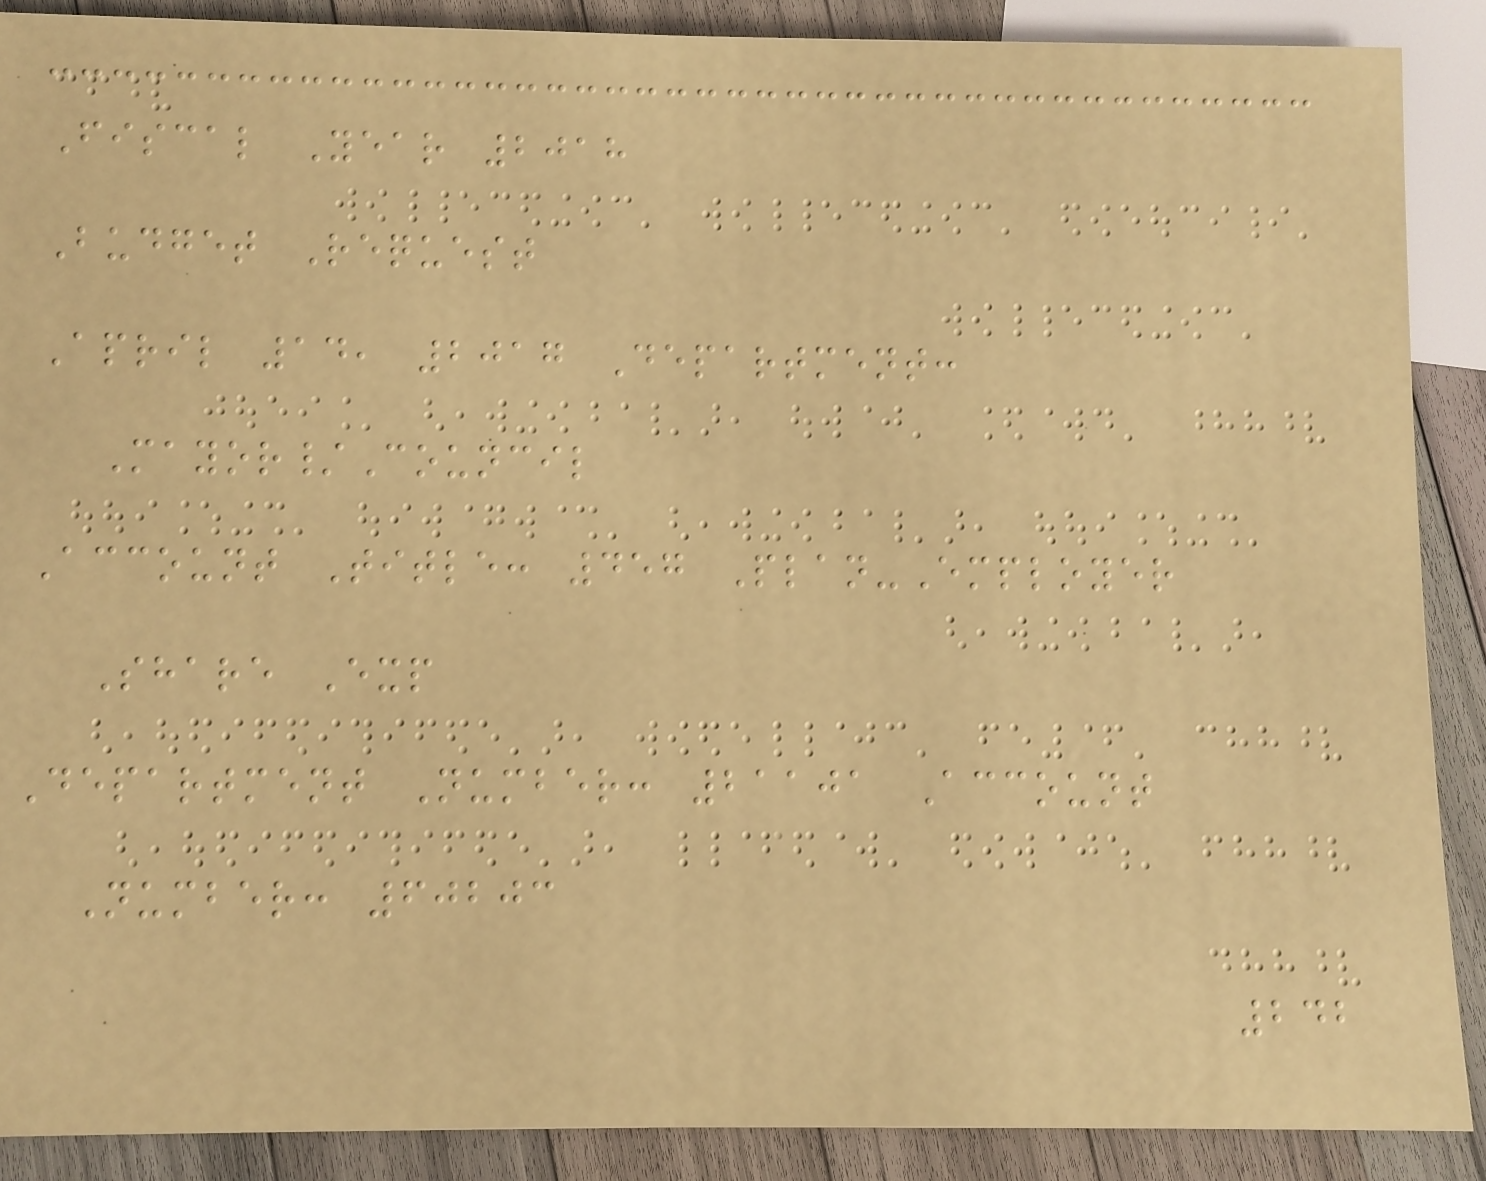Fiscal Year 2018
Budget Request
April 14, 2017 Department:
Mayor/Council
Account Title: 457 Plan-Employer
Share Exp
Department Number: 21101 Account
Number: 60203
242
